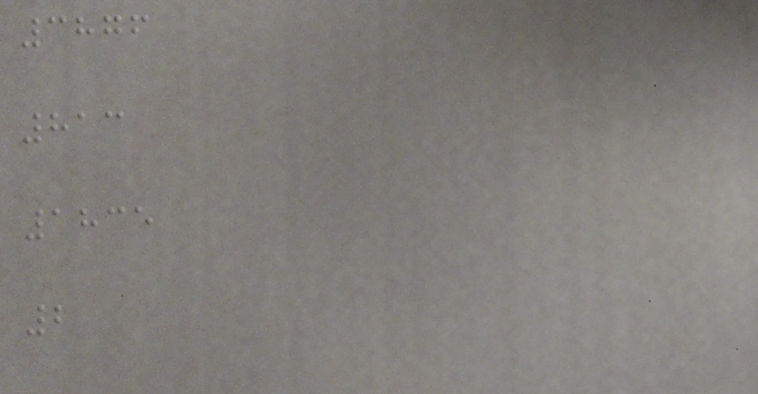3876
813
1835
2
